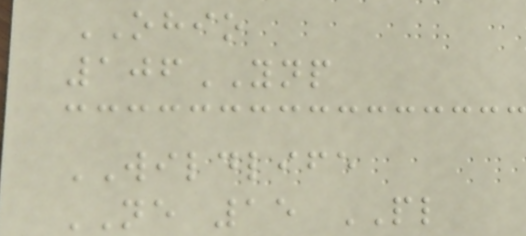OHIO
106YNP
WILDLIFE
NE 15 PL
